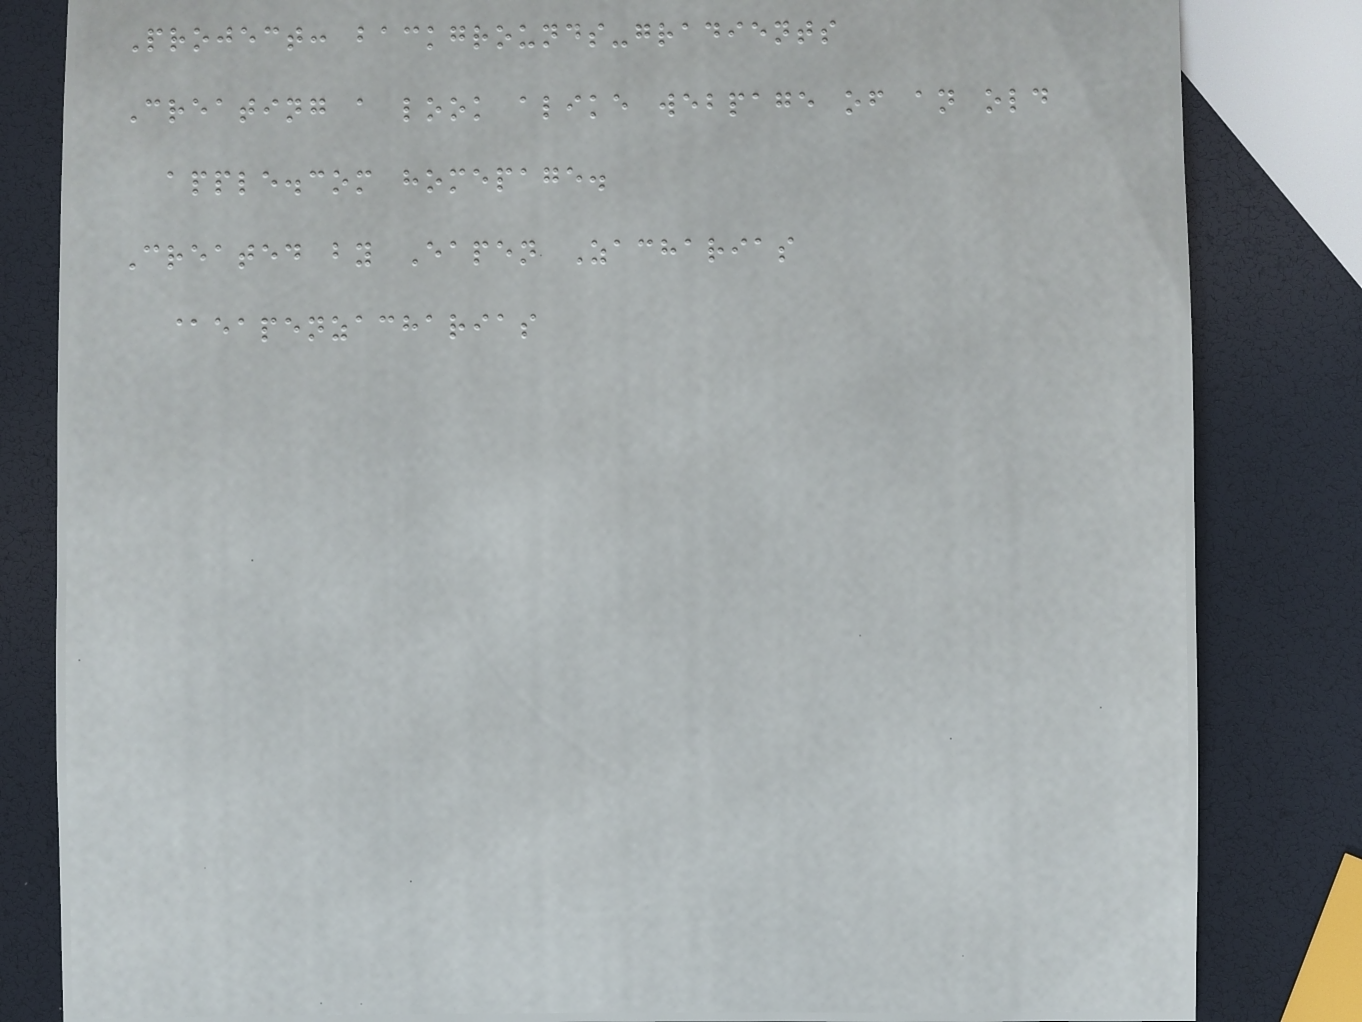Project: backgrounds-gradients
Creating a look alike webpage of an old
apple.com homepage.
Created by Eapen Zacharias
@eapenzacharias
